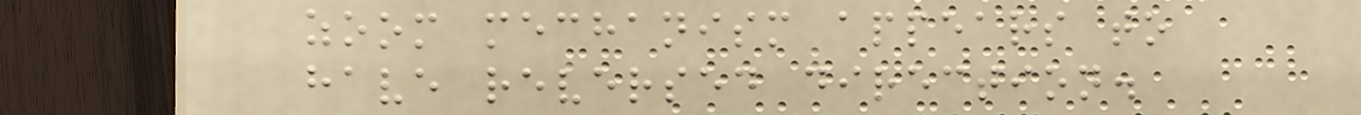zoom mechanism appears to
have reversed direction.
